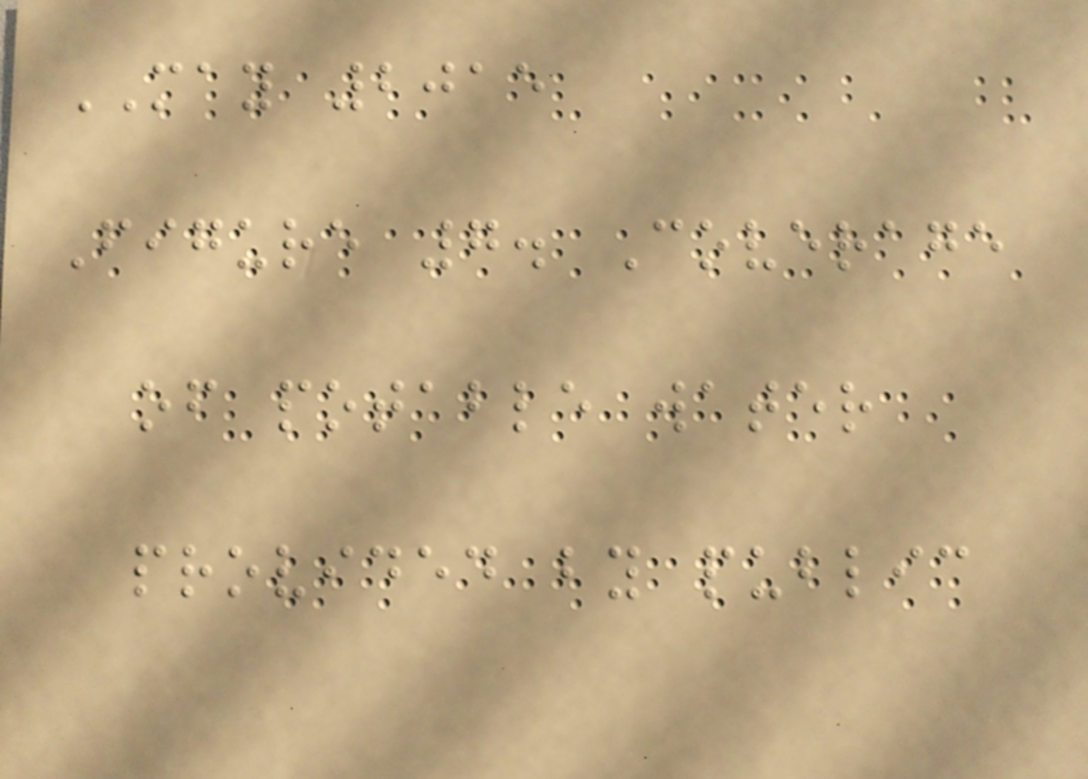MAY 2015
Figure 7. Coverage
of potable water
provided by public
